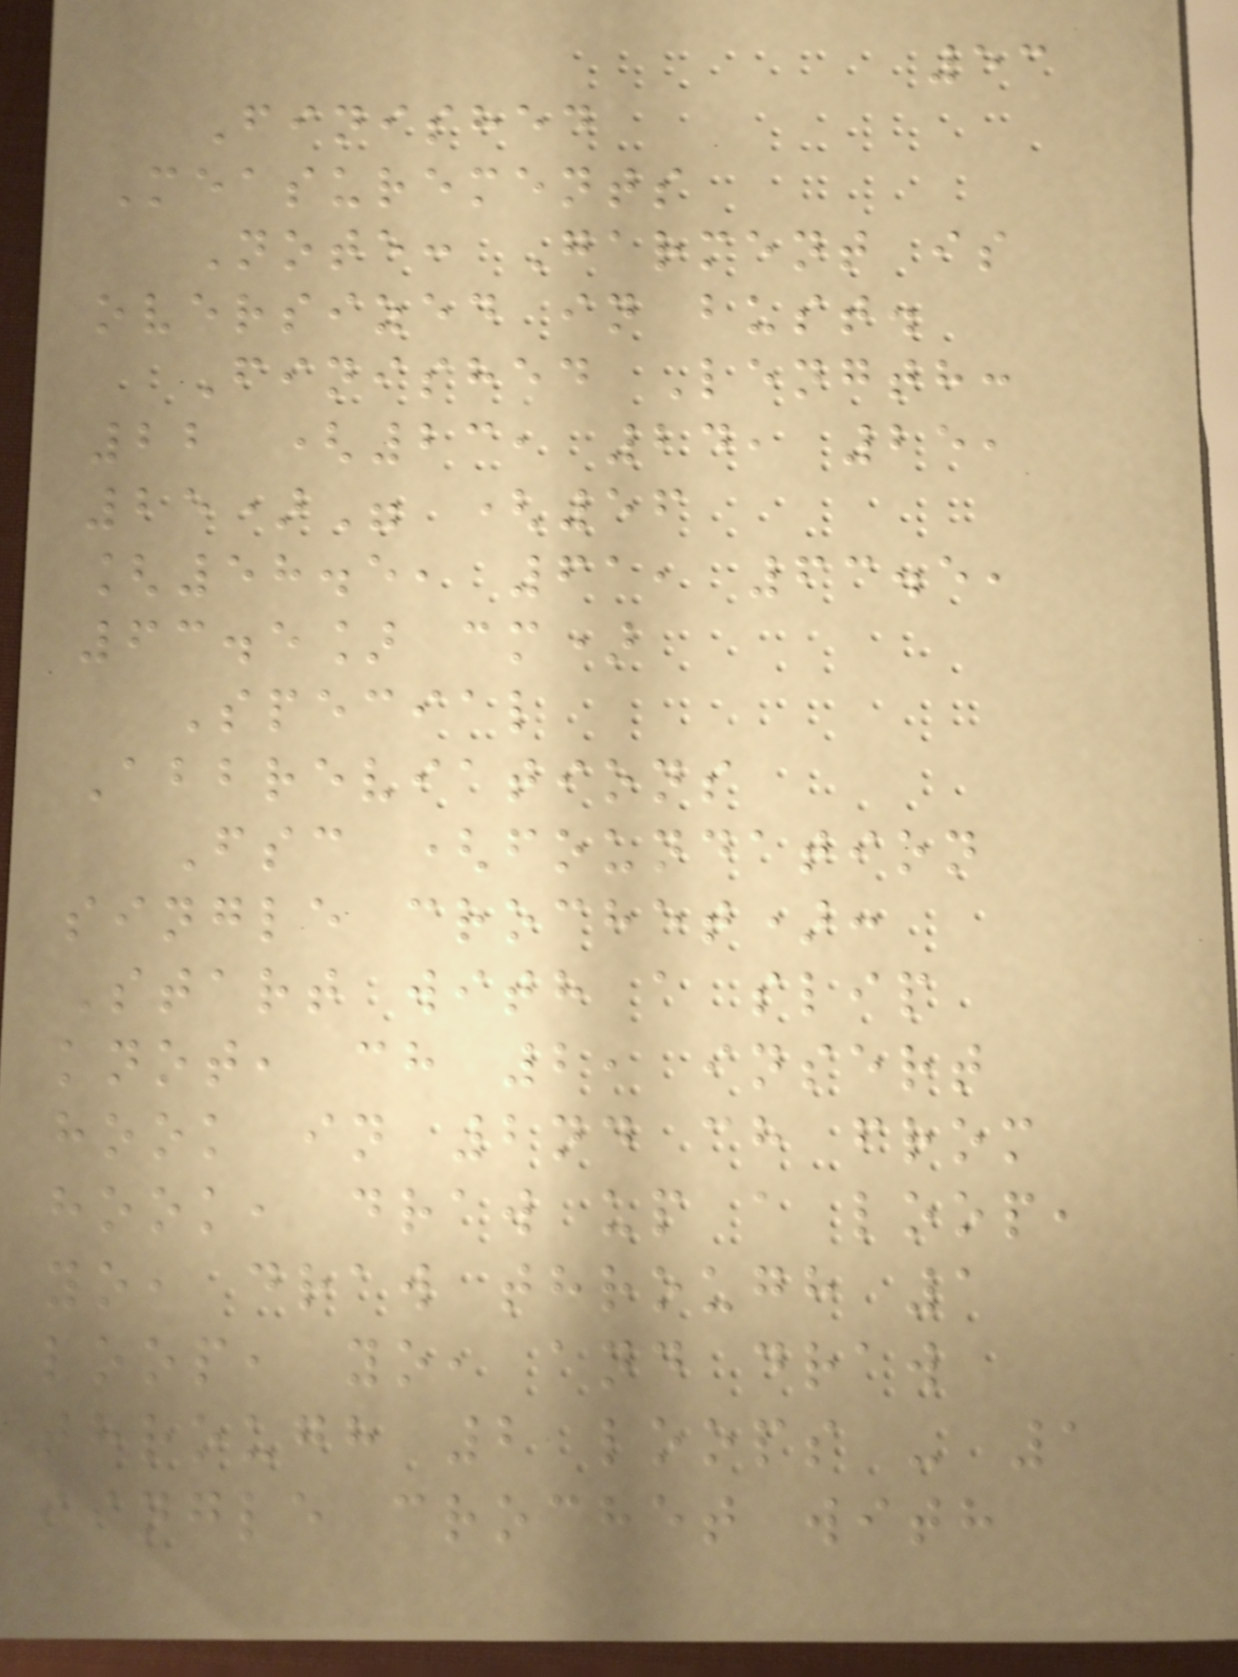53
Finished
Measurements
Note: Garment is
oversized in bust.
Finished Length:
22 (23, 24, 25,
25)" (56
[58.5, 61, 63.5,
63.5] cm)
Special
Abbreviations
Fsc (foundation
single crochet):
Start with a slip
knot, ch 2, insert
hook in 2nd ch from
hook, draw up a loop,
yo, draw through 1
loop, yo, and draw
through 2 loops - 1
single crochet with
